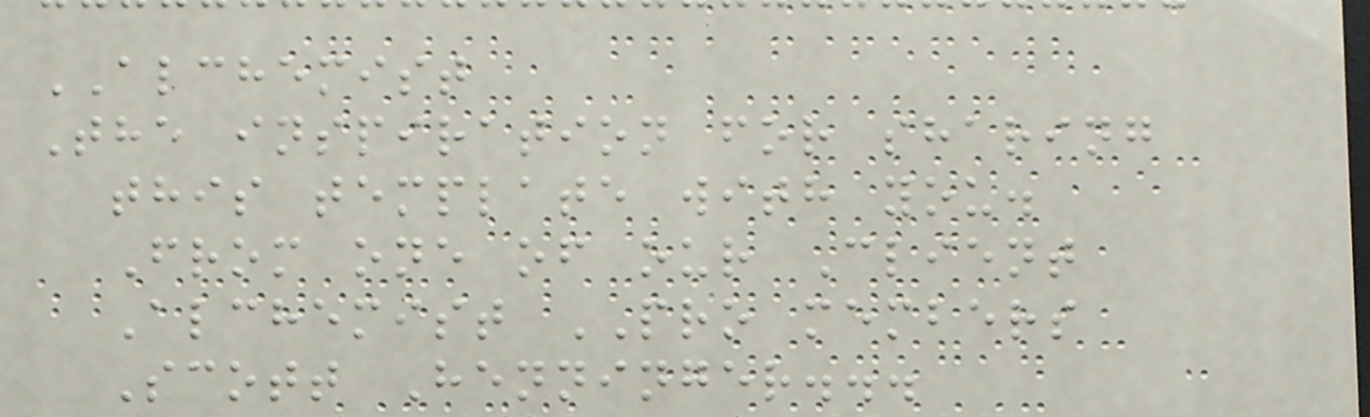ALCHEMIST
The inspiration for sharing
this template with you.
From one of our Client
Alchemist PRO members
Scott Henninger...
